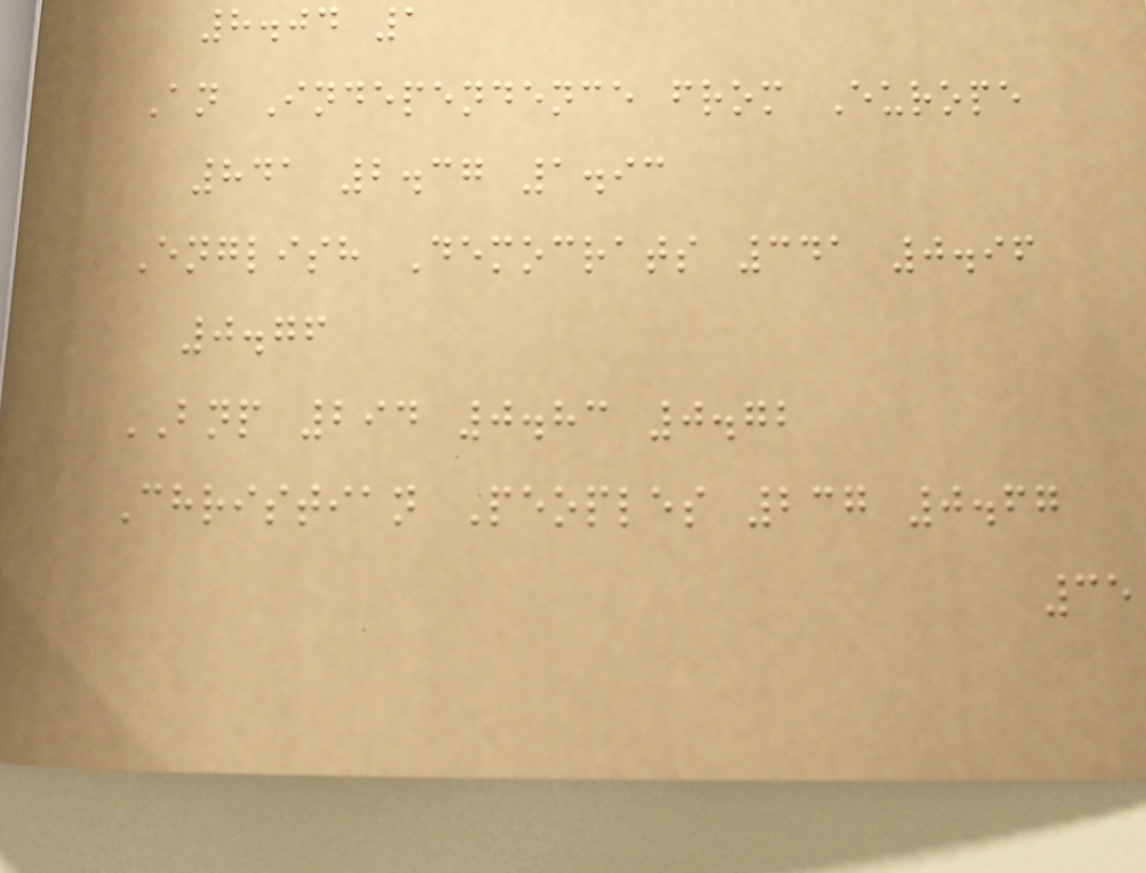8.04 1
An Independence from Europe
841 2.37 1.93
English Democrats 341 0.96
0.76
BNP 294 0.83 0.72
Christian Peoples 237 0.67
35
